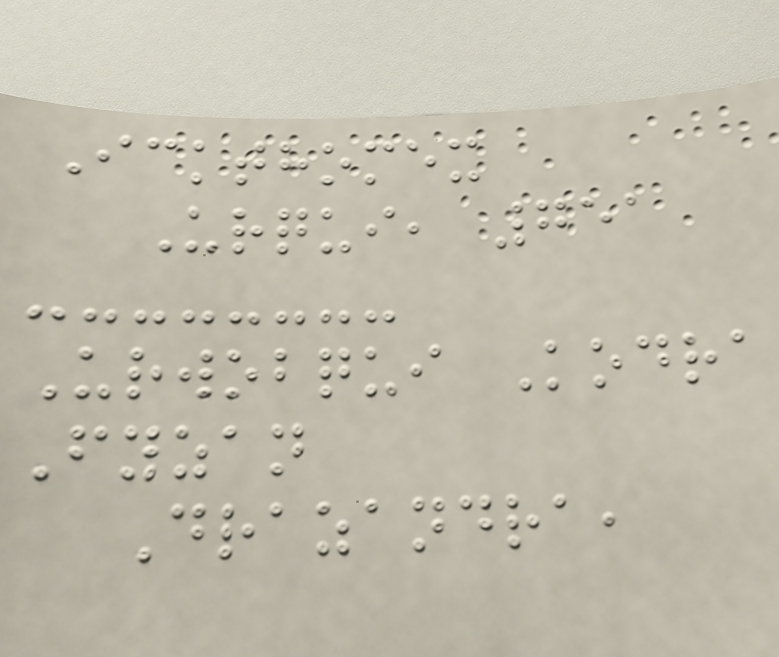Ickthomex
Urqui, 751
Urwobqui Kodra
Fyzan
Drazandra,
